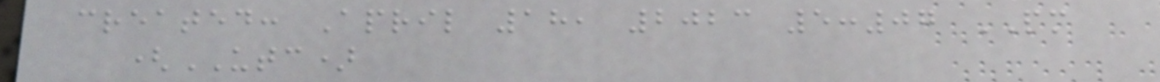created: April 18, 2023 5:07 PM
(UTC)
